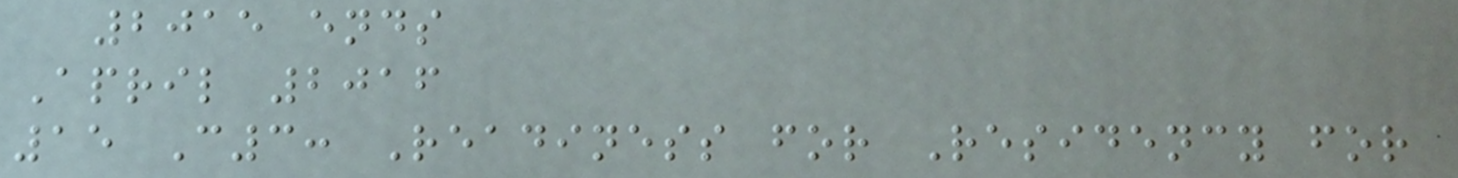2015 ends
April 2016
15 C3: Readiness for Residency for
